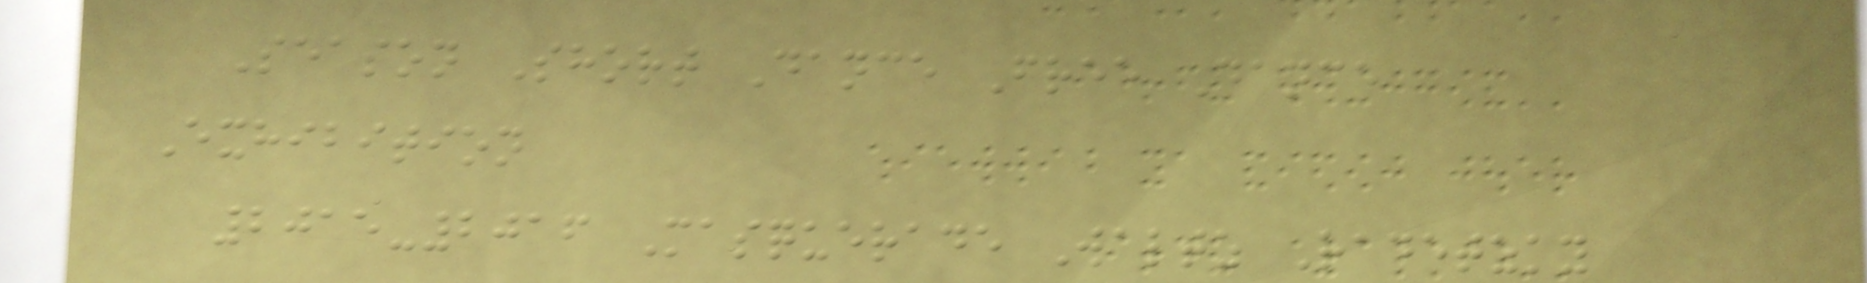Season Short Dance Free Dance
Exhibition
2015-2016 Masquerade Waltz Radetzky
